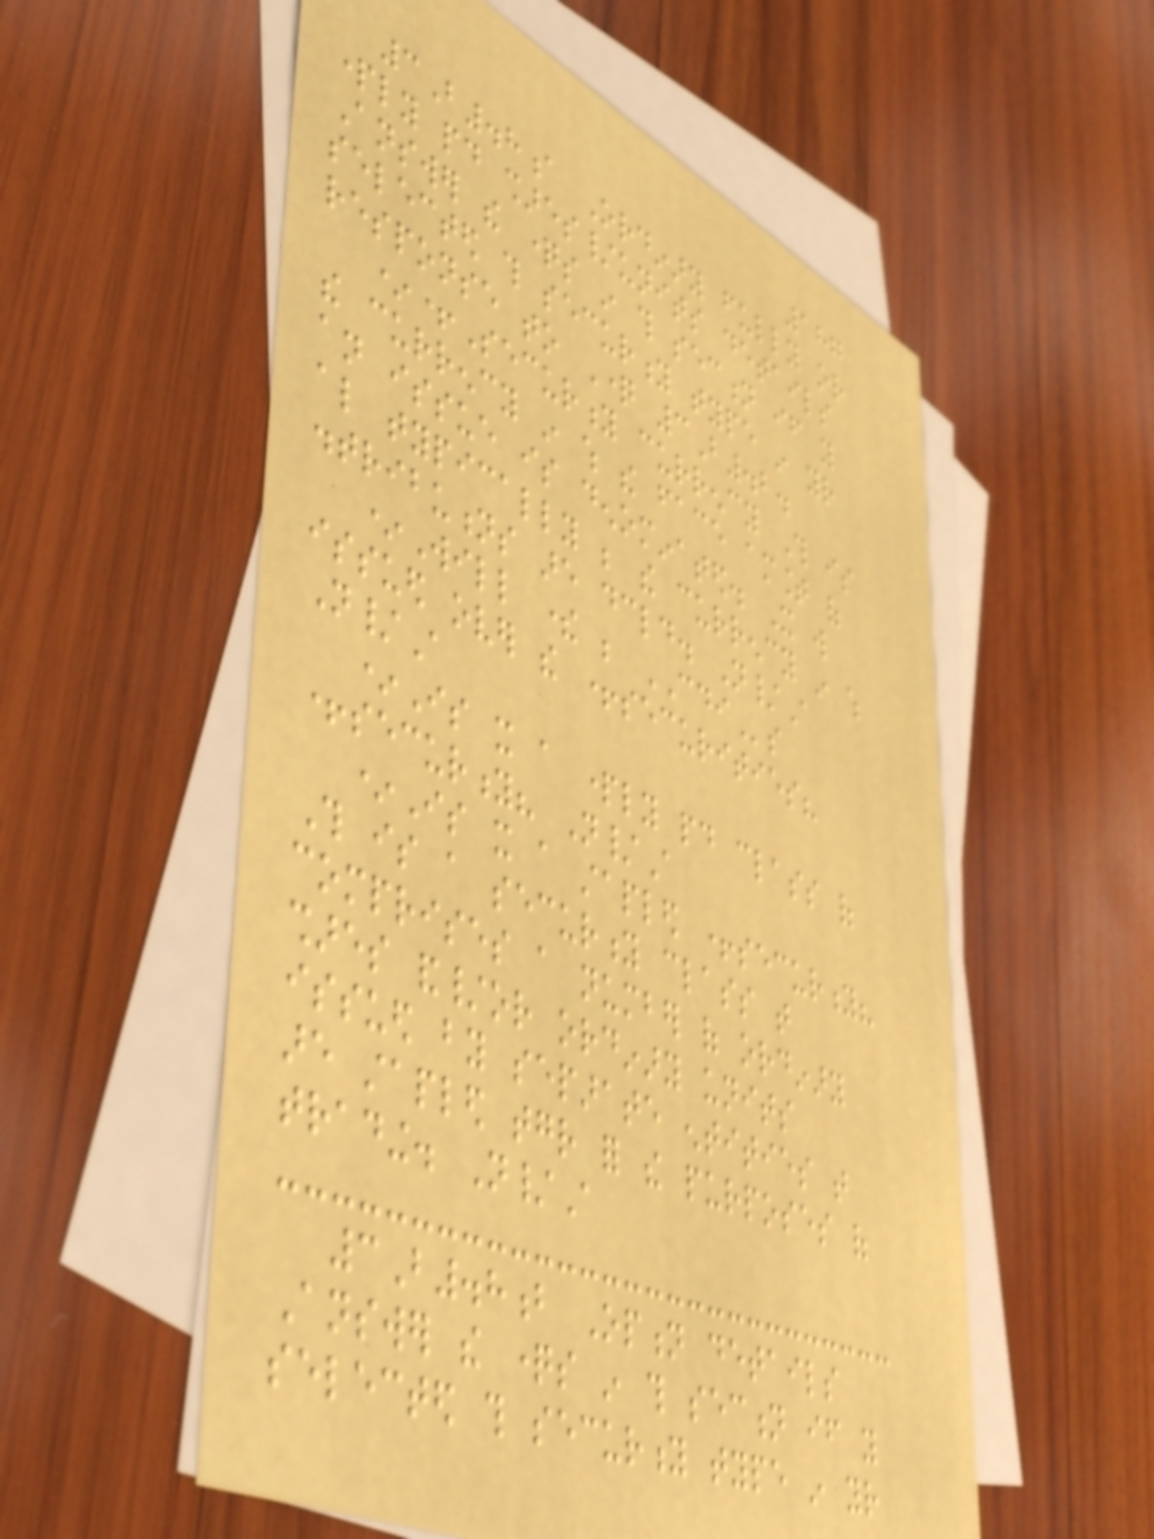187
3B.8a Ordinary fully or
partly paid shares/units details
Answer the questions in this section if you
selected this security type in your
response to Question 3B.2.
*+Security currency This is
the currency in which the face amount of
an issue is denominated. It will
also typically be the currency in which
distributions are declared. N/A
*Will there be CDIs
issued over the +securities?
N/A
*Is it a partly paid class of
+security? N/A
*Is it a stapled +security?
This is a security class that
comprises a number of ordinary
shares and/or ordinary units
issued by separate entities that
are stapled together for the purposes of
trading. N/A
3B.8b Option details
Answer the questions in this section if you
selected this security type in your
